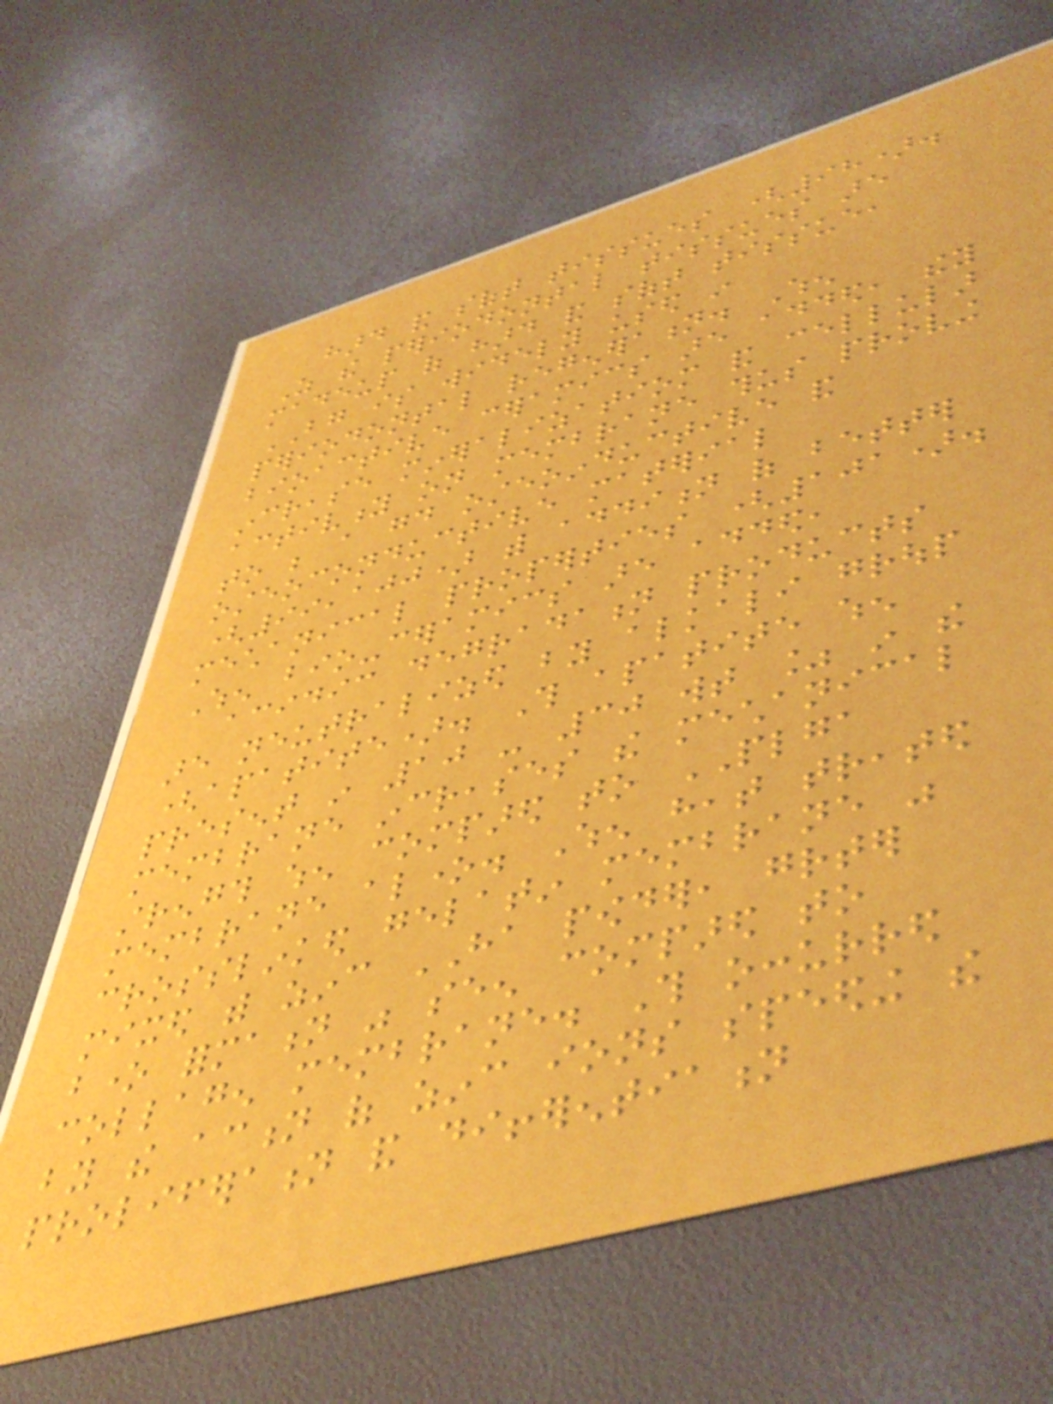hard and soft tissues (98).
As the periodontal tissues are
madeup of hard and soft tissue,
BG is widely used in
periodontal regeneration. When
bioactive ceramics are added, they
increase mineralizatiom and cellular
activity on membrane thus proving
to be a good osteoinductive and
osteoconductive material
(99,100) with addition of better
mechanical properties (101).
When bio-ceramics are added,
acidic degradation products
are neutralized by alkali group
(apatite). This apatite when
present in 10 - 30 wt % in the
membrane increases the mechanical
strength when compared to PLGA
membrane alone. When heat treated
crosslinked gelatin membrane was
mixed with zinc HA powder, greater
bone formation was seen compared to
collagen membrane. This occurred
by the action of zinc ions speeding the
proliferation and differentiation
